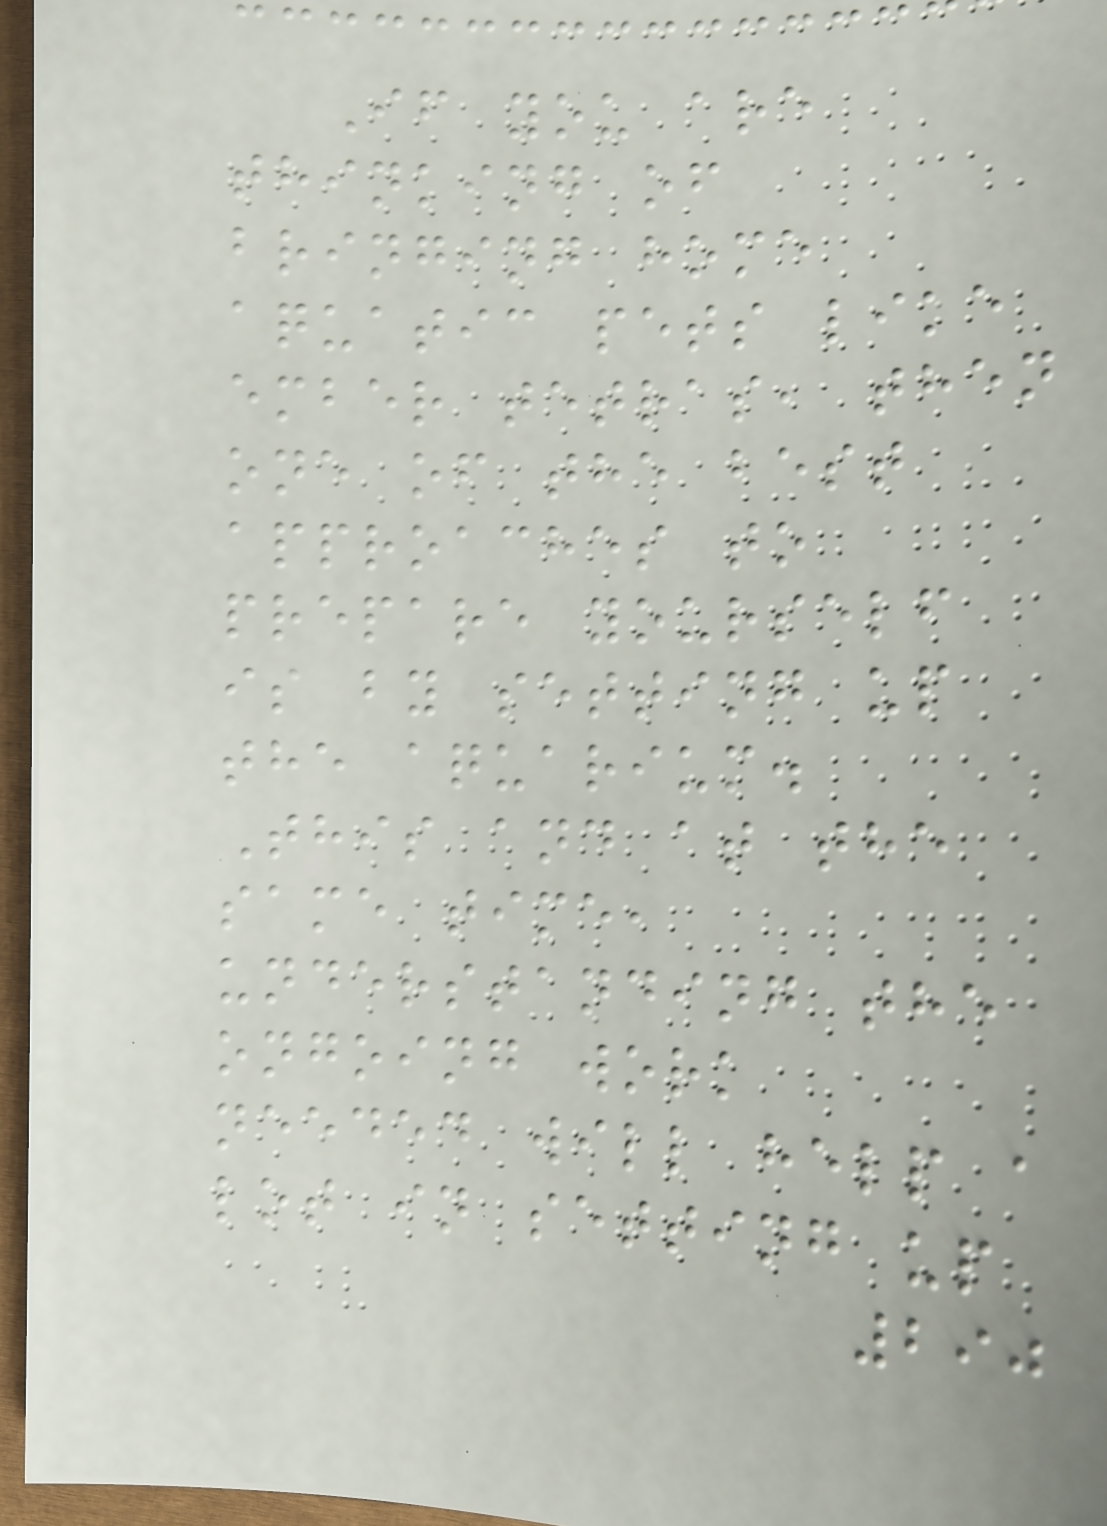If you are
thinking of
bringing home
aquatic pets like
ember tetras, then
one of the best
approaches to
prepare yourself
is by setting up
the aquarium.
This and at the
same time,
understanding the
ongoing work
needed will help a
lot in setting up
290
